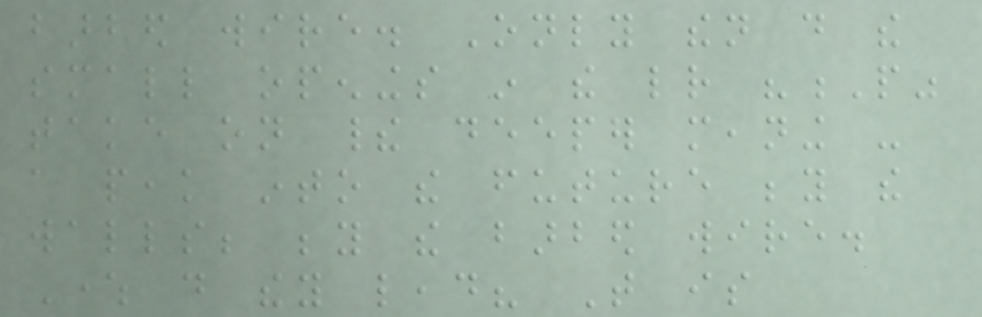barbed wire. Only then do the
small openings in the letter "P"
take on their deeper meaning -
a peak into the future beyond the
walls; beyond the barbed wire.
Where do they lead? That is
